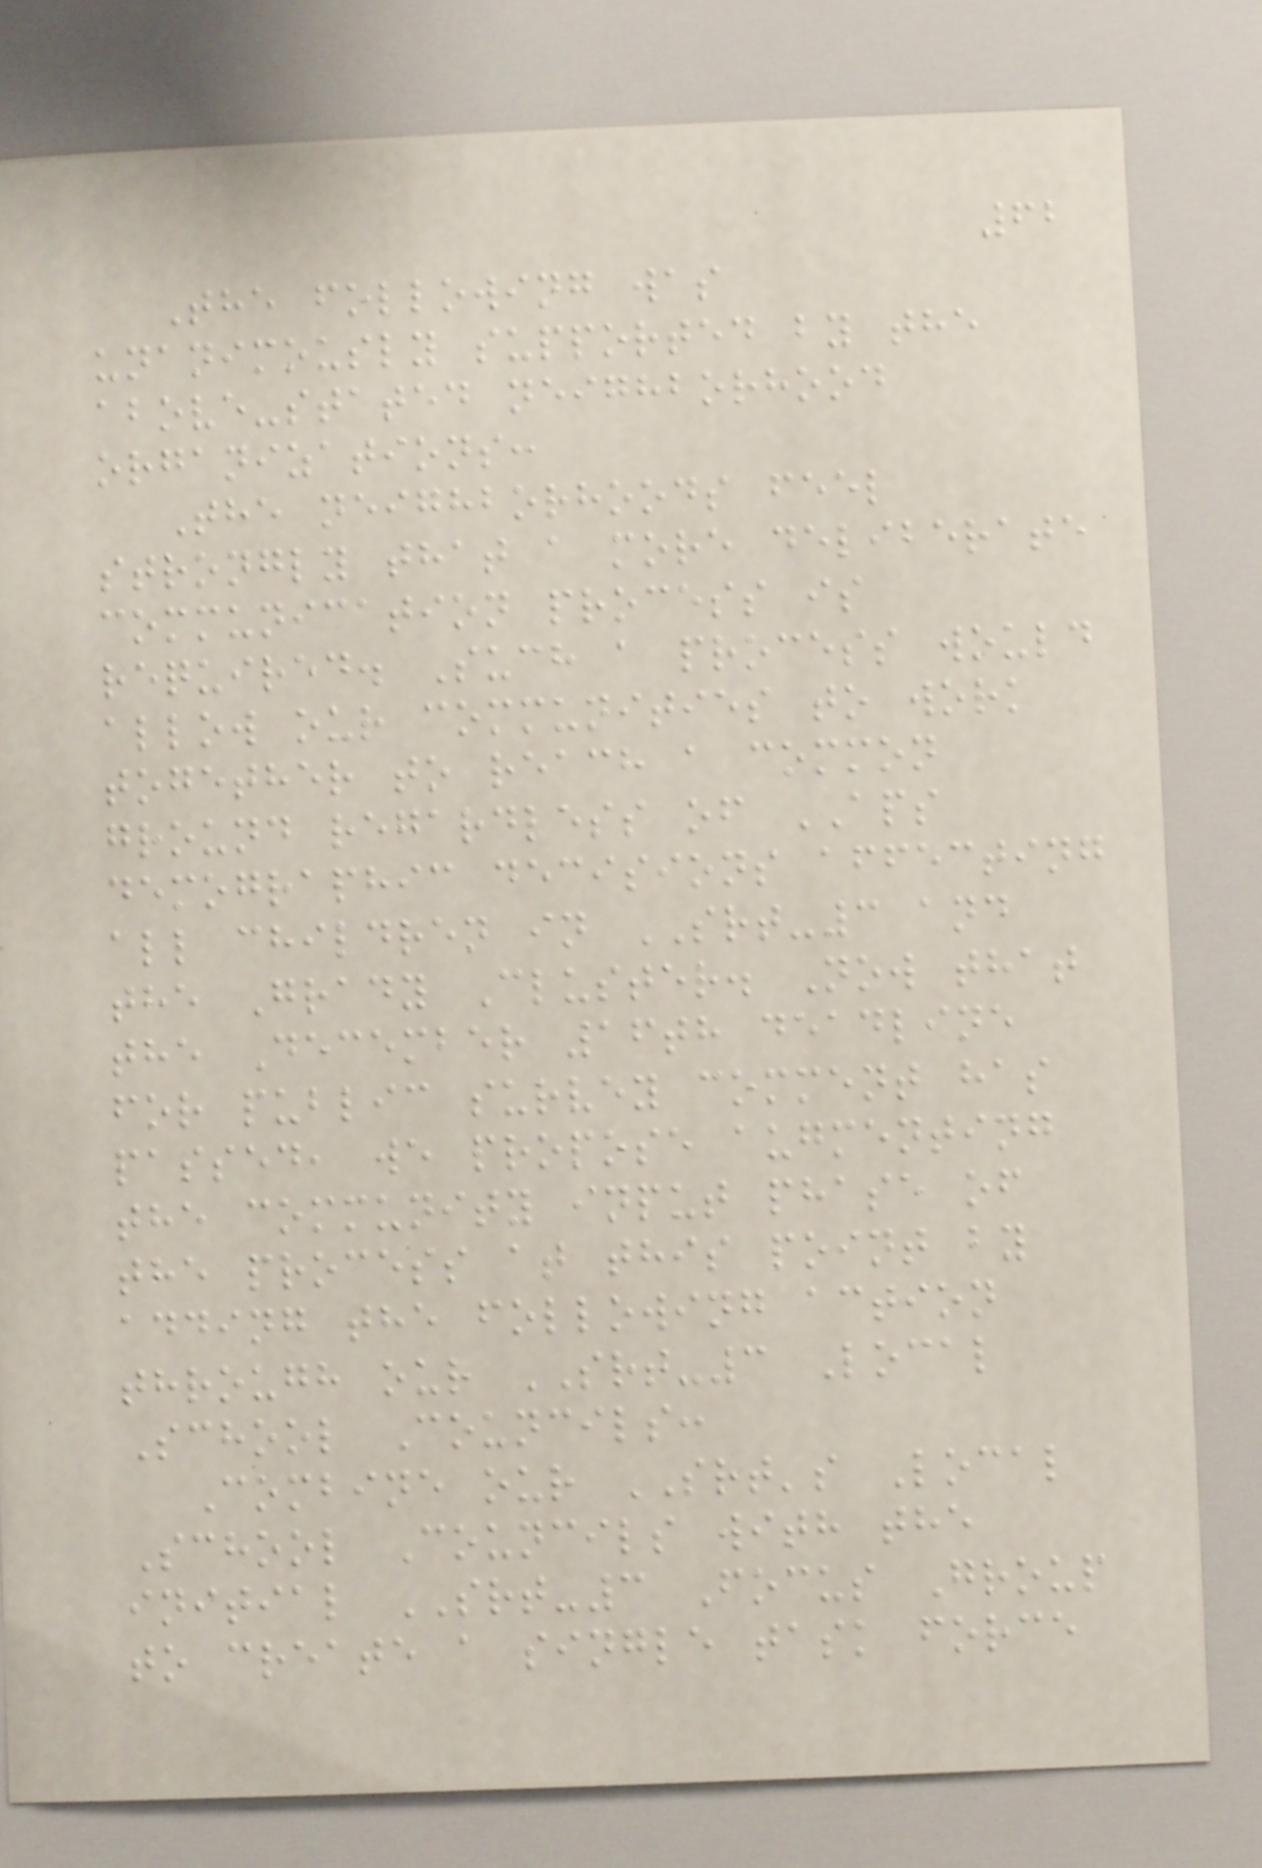62
The following was
unanimously supported by the
above-stated neighborhood
organizations:
The neighborhoods feel
strongly that a more deliberate
communication process is
required. Such a process would
allow our communities to work
together to reach a common
ground regardless of APS
demographic decisions affecting
all children in SRT-3 and
the Grady Cluster. Now that
the December 16th deadline
for public survey comment has
passed, we propose augmenting
the community input phase of
the process at this point by
adding the following action
through our SRT-3 Local
School Councils:
Combine our SRT's Local
School Councils with the
initial SRT-3 Focus Group
to create a single task force
